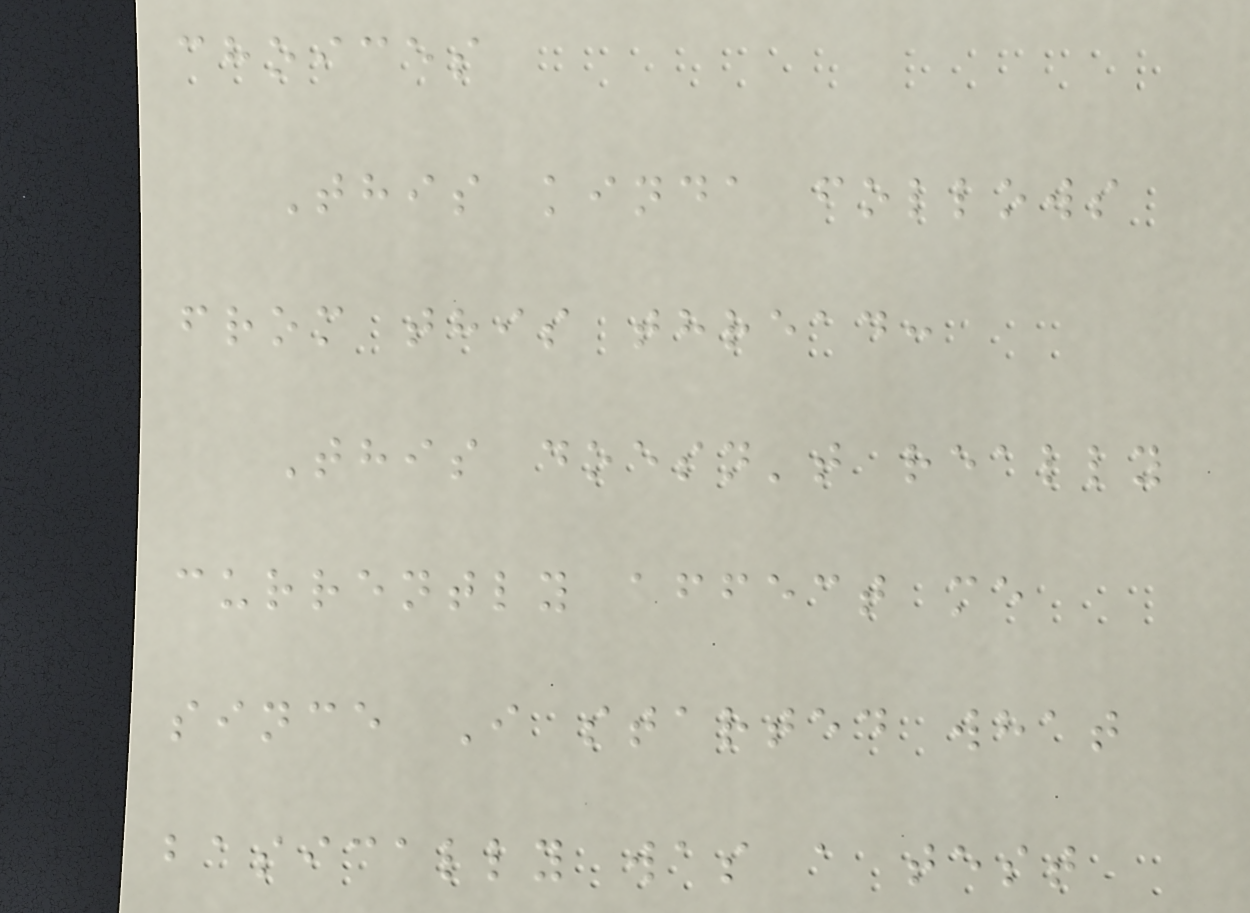choices
This kinda follows
from this thread:
This doesn't really
currently affect me
since I started what
basically was a test
